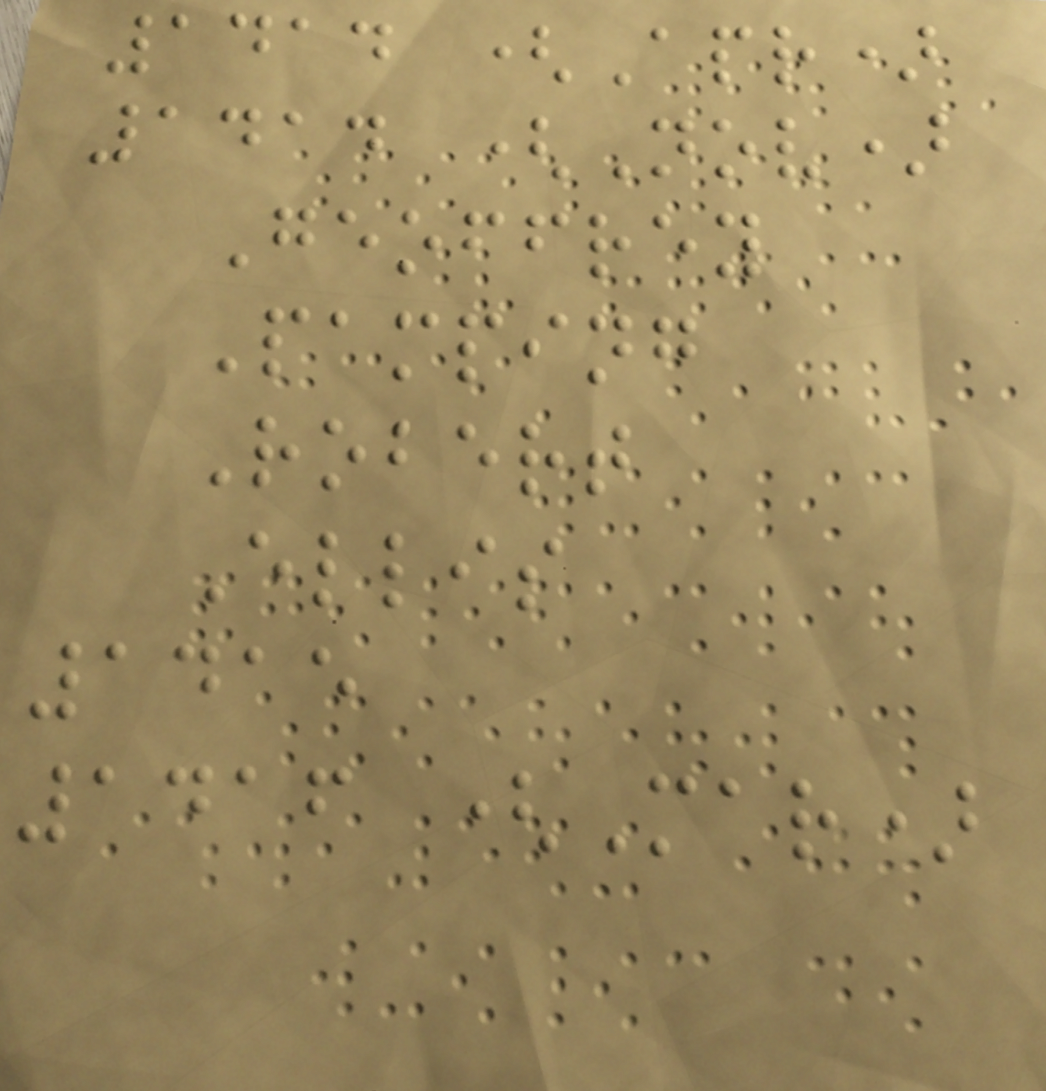1414 (Apr)
1414 (Nov)
Geoffrey
Pamping
Robert
Ellis
1415
1416 (Mar)
